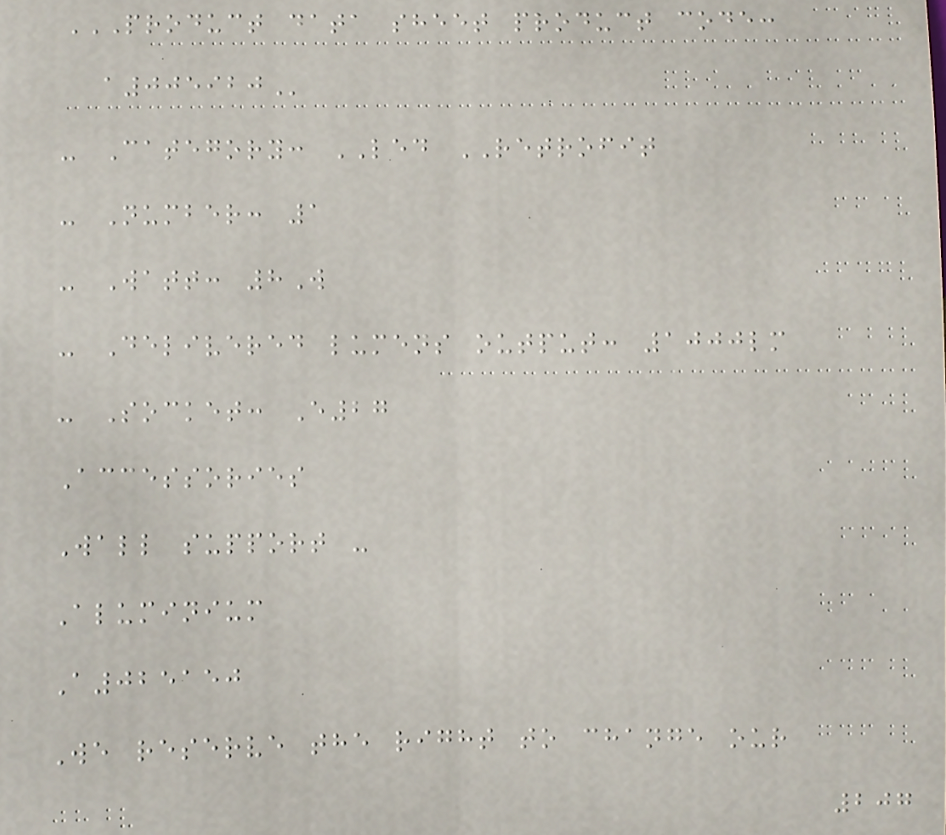PRODUCT DATA SHEET PRODUCT CODE:
A005920
- Category: LED RETROFIT
- Number: 1
- Watt: 8W
- Delivered lumens output: 1000lm
- Socket: E27
Accessories
Wall support -
Aluminium
A025150
We reserve the right to change our
207
